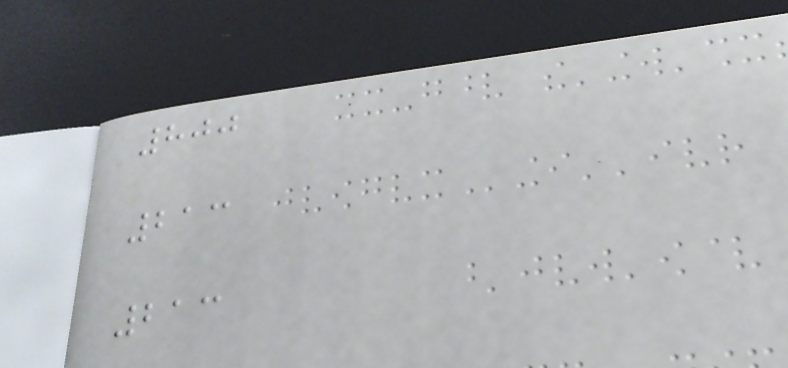800
213
213
